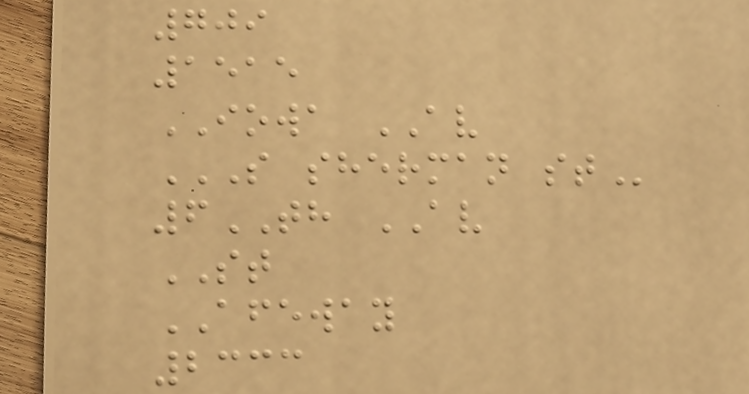709
1515
IOWA AV
S SHERMAN ST
6TH AV
ST
AFEWAY
2333
